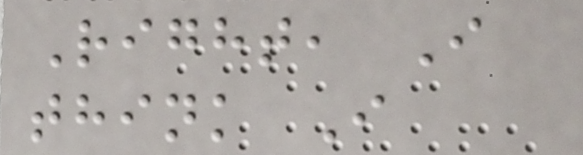Right, I
think I
